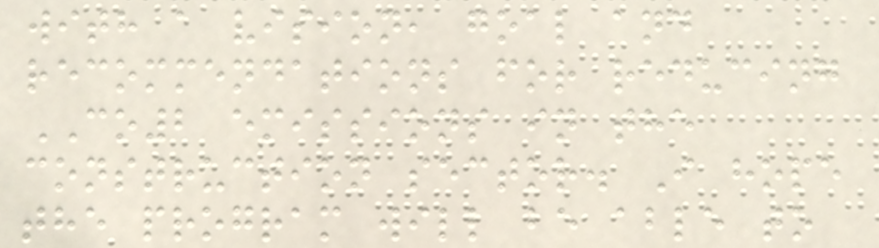with a vision, goal and
recommendations for reducing
CO2 emissions in the
construction sector. I hope
the program will be able to
